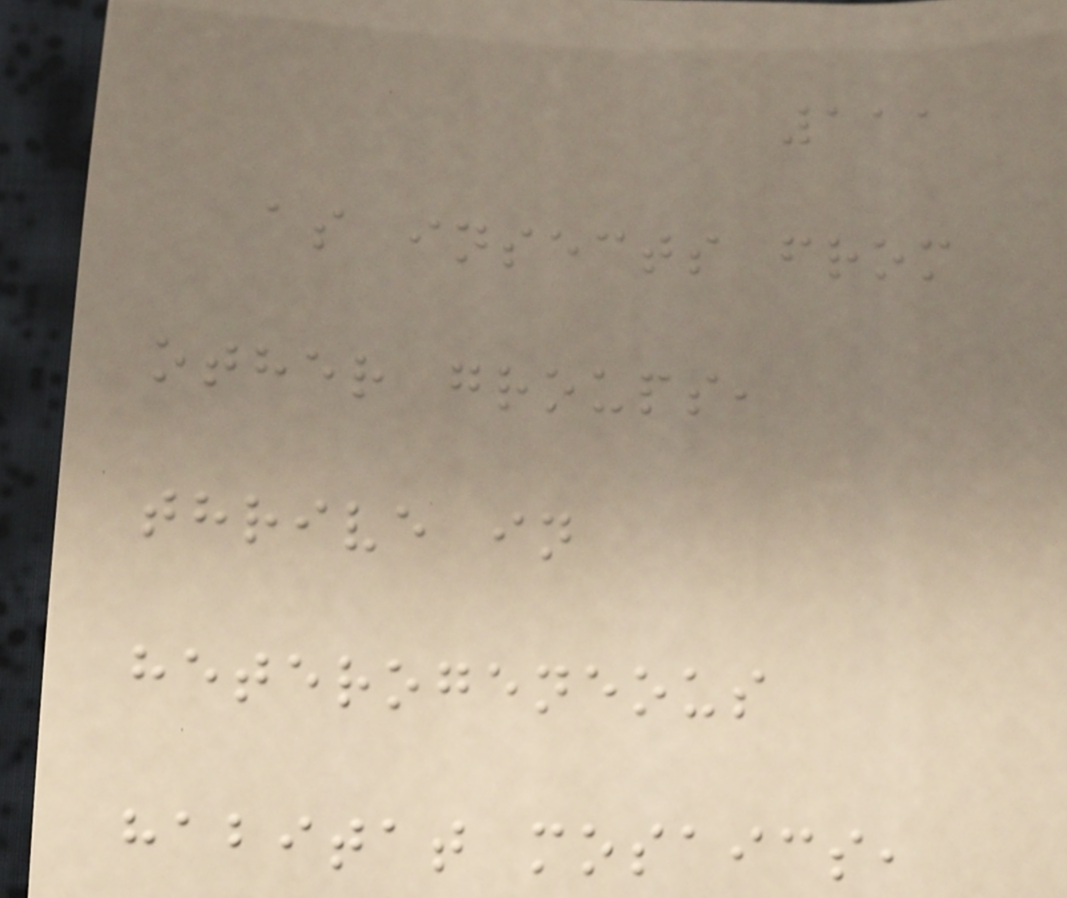111
as insects from
other groups,
thrive in
heterogeneous
habitat mosaics,
